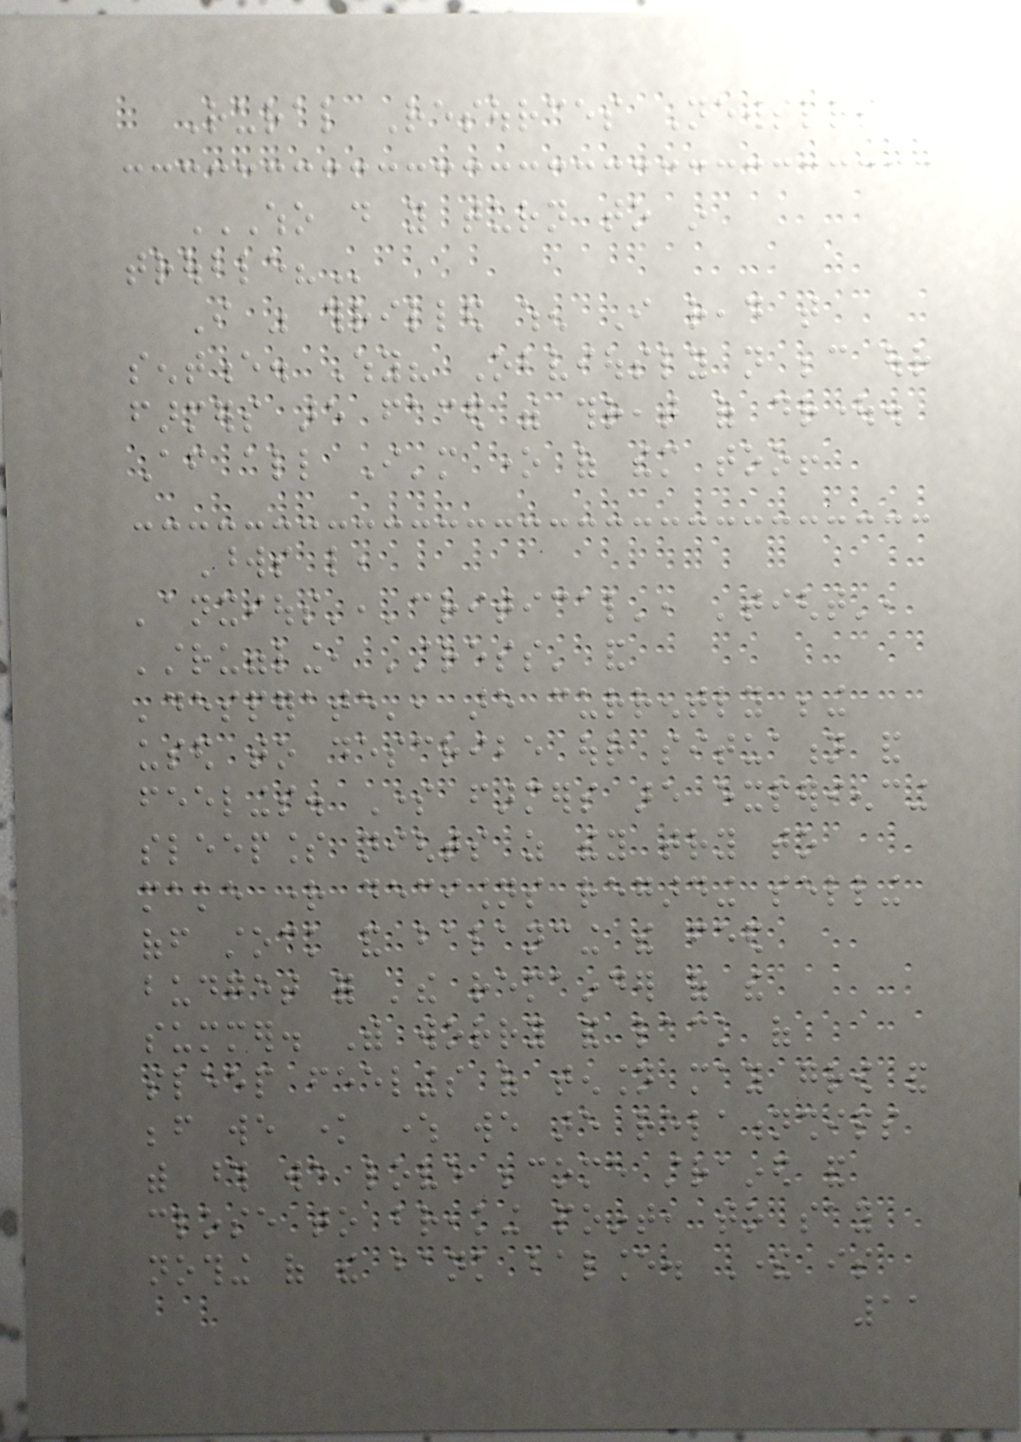Rural Resources Newsletters
WHO DO YOU TURN TO IN
TROUBLE?
I was thrilled when I read that
sentence. Why? Obviously not because our
farmers are faced with threat of drought.
After all I'm one of them too!
Words like,
'anxious','critical', 'tight',
'struggling, 'stress' and
'desperate', are currently being
used to describe our situation and
feelings. Some farmers are experiencing
sleepless nights as they try to
make right decisions regarding selling
off stock and balancing the feed
budget for 'the remainder of the
summer. With worry and lack of
sleep feelings of tension may grow and
before we know where we are relationships
with those we love become strained and
close to breaking point, to say
nothing of the bank balance. There is
11
